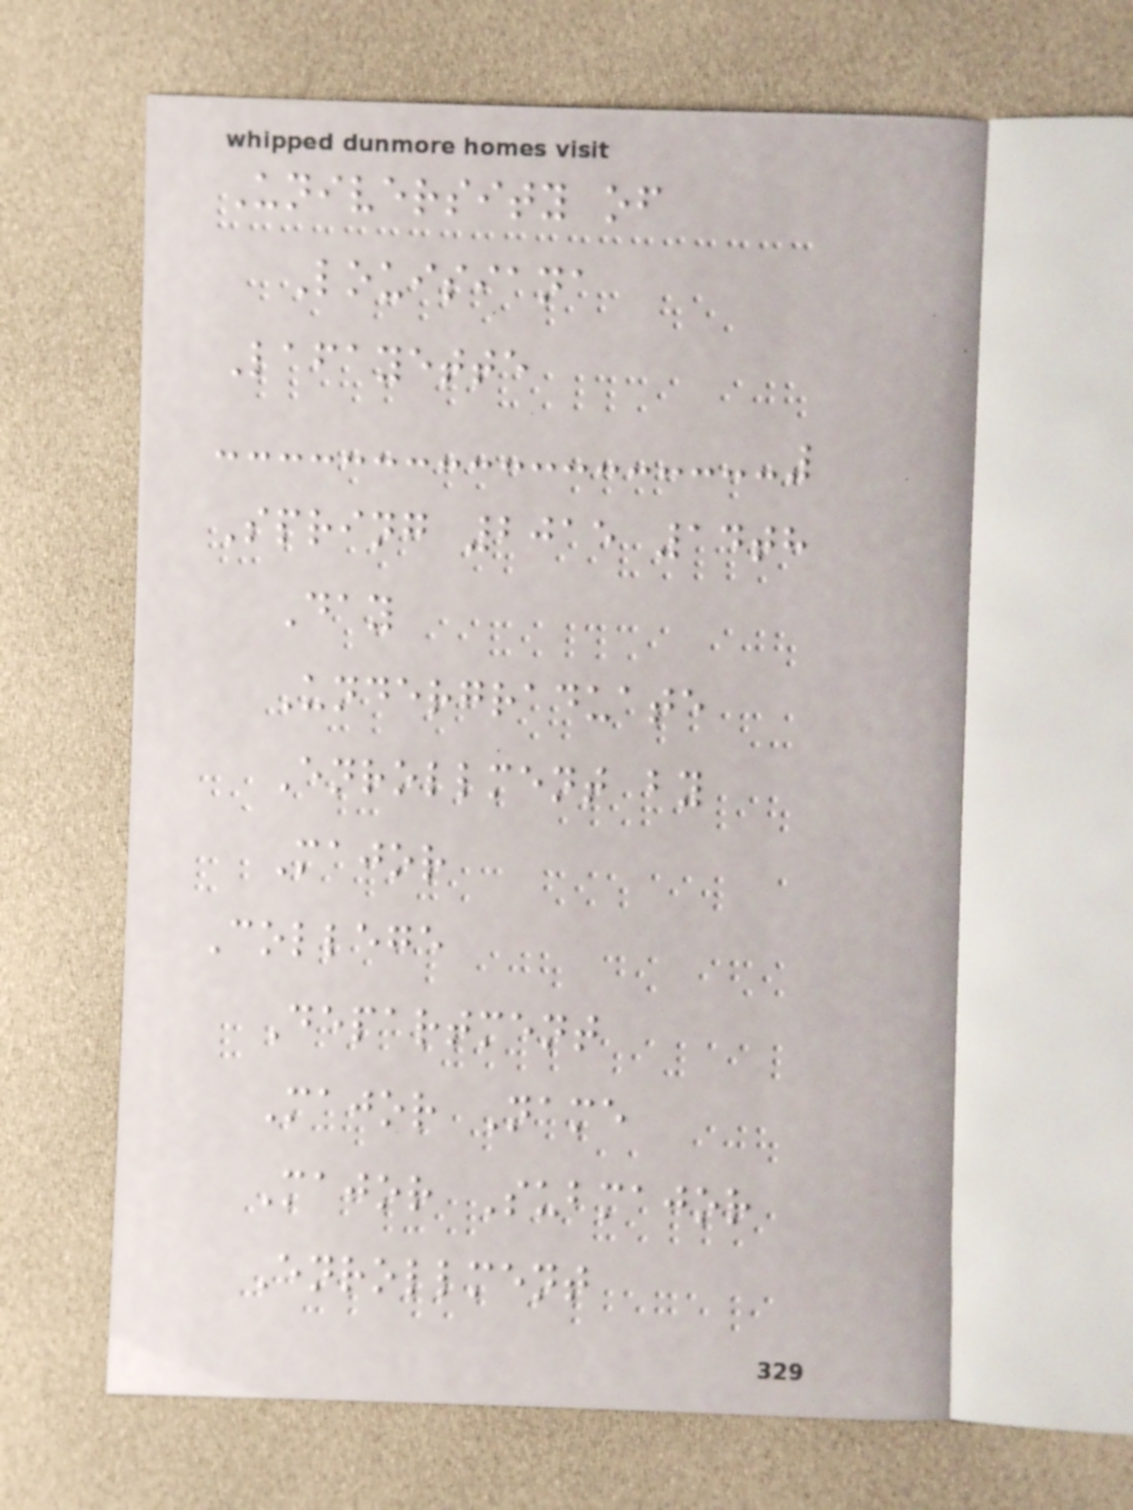University of
Louisiana
Lafayette
Spring 2015 14th
Day
Undergraduate
Enrollment by
Major
College
Department
Major Name
Major Submajor
Enrollment
